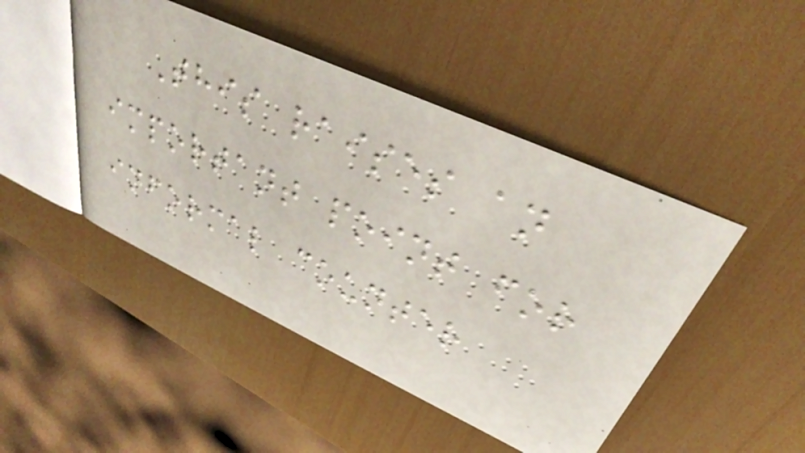This raises an
important point for
informal counter
